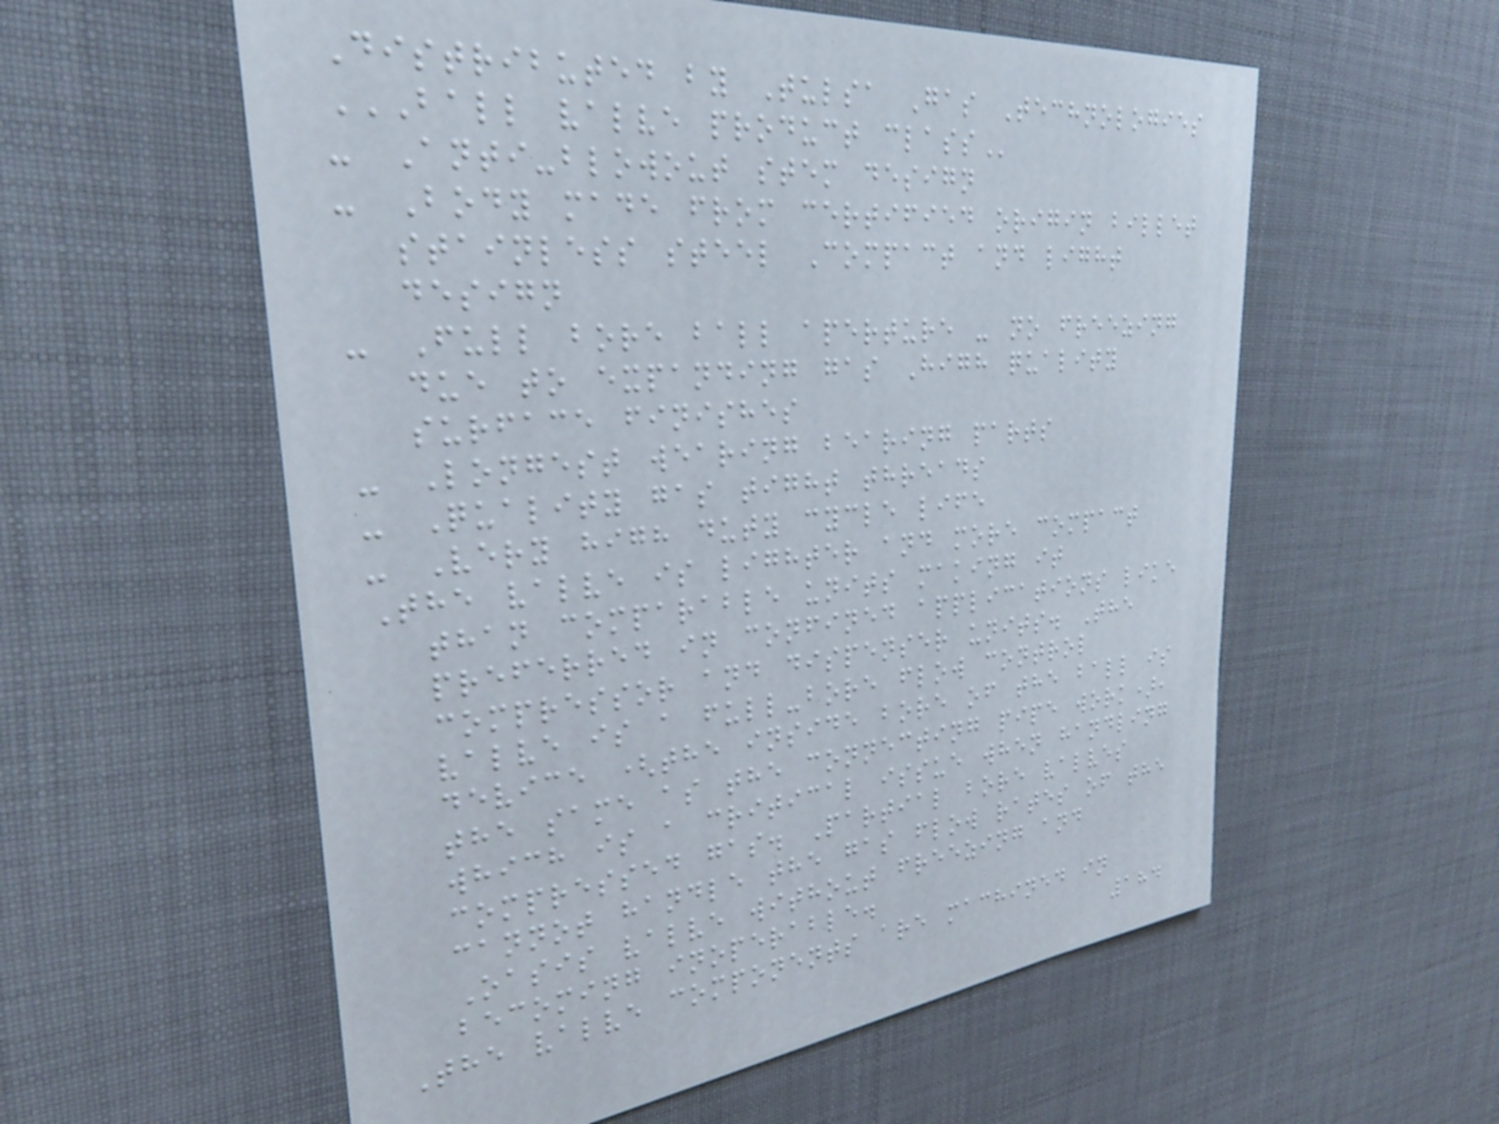Distributed by Tulsa Gas Technologies
BALL VALVE PRODUCT CLASS
- Anti-blowout stem design
- Body made from certified origin billet
stainless steel Compact and light
design
- Full bore ball aperture - no freezing
due to expanding gas High quality
surface finishes
- Longest wearing bearing parts
- Quality gas tight threads
- Very high duty cycle life
The valve is lighter and more compact
than comparable units making it
preferred in confined applications like
compressor and dispenser units. The
valve is a full-bore flow control
device (the inside bore of the ball is
the same as the connecting pipe work),
which is a critical issue when handling
compressed gas. Partial bore valves
cannot handle the gas flow rates of the
Oasis valve without freezing and
becoming inoperable.
The valve components are machined in
184
